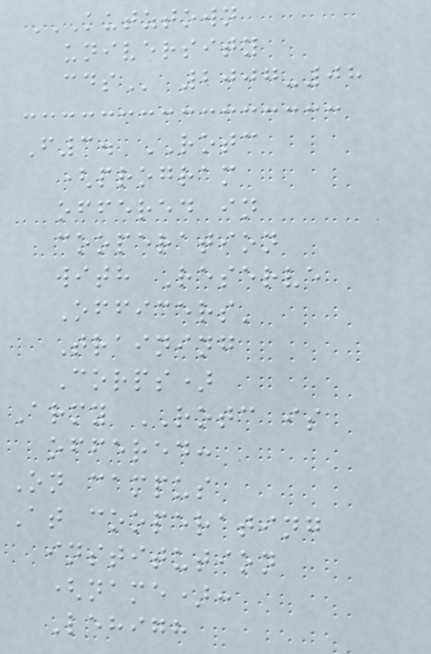KUTZTOWN
UNIVERSITY
CDS 2007-08
F3. ROTC
(program
offered in
cooperation
with Reserve
Officers'
Training
Corps)
Army ROTC is
offered:
On campus
At cooperating
institution
(name):
Lehigh
